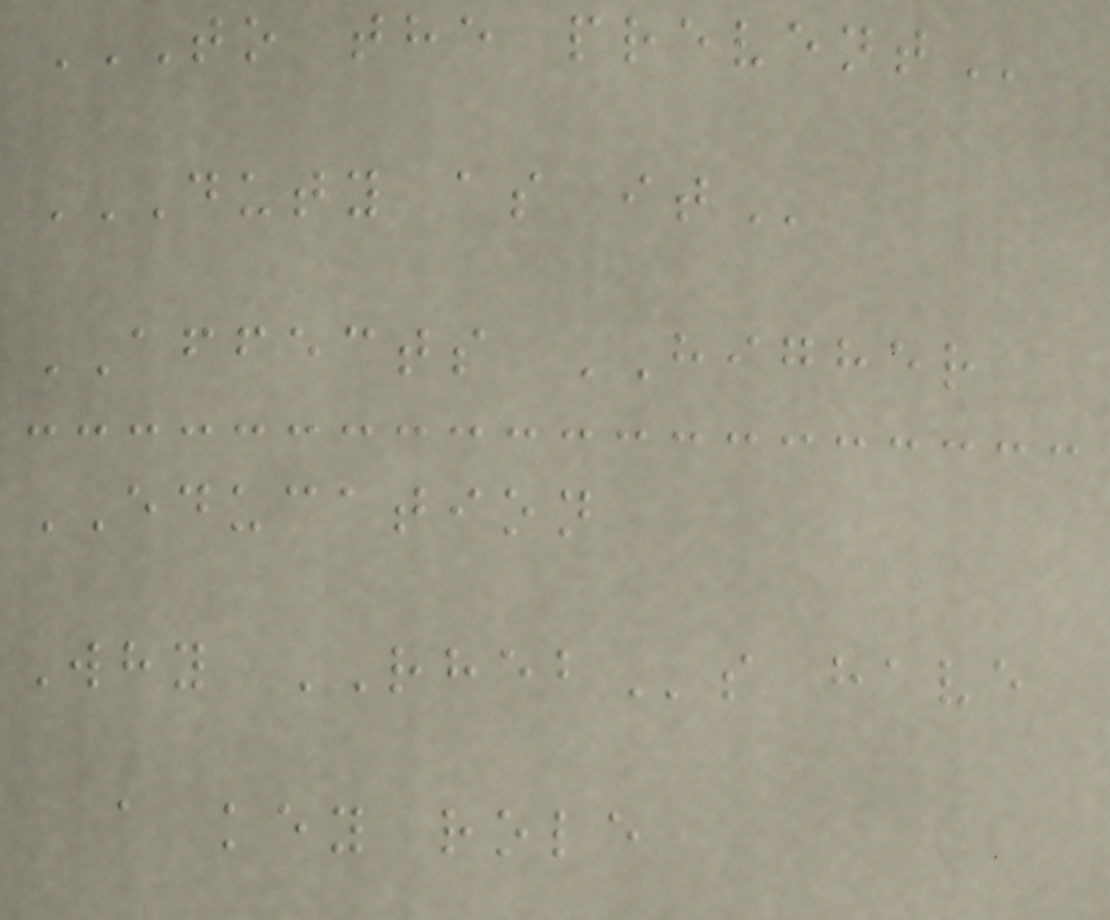TO THE PREVENT
DUTY AS IT
AFFECTS HIGHER
EDUCATION
Why RHEBs have
a key role
